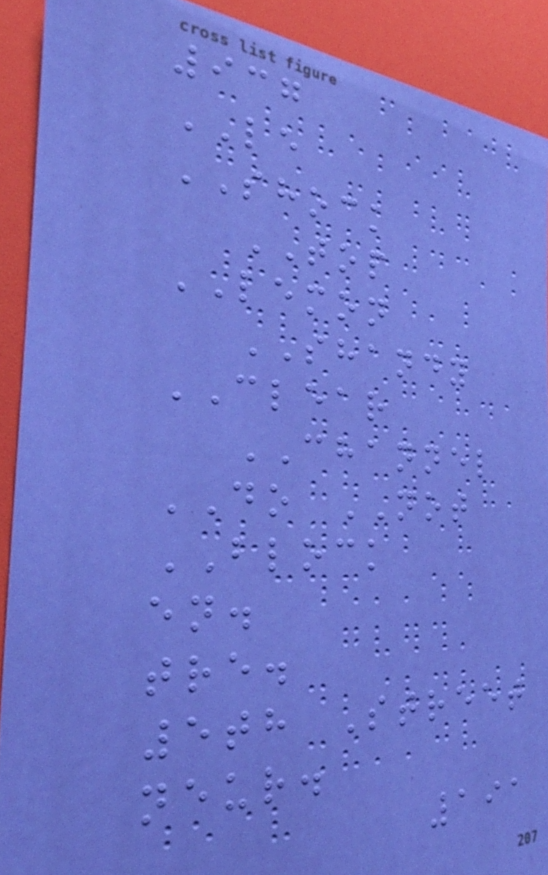937
LE
SHOCK
TOP
LEMON
SHANDY
CLEAR
CHANNEL
DO NOT
BLOCK
en.
tre.
5th Street
neur.
191
